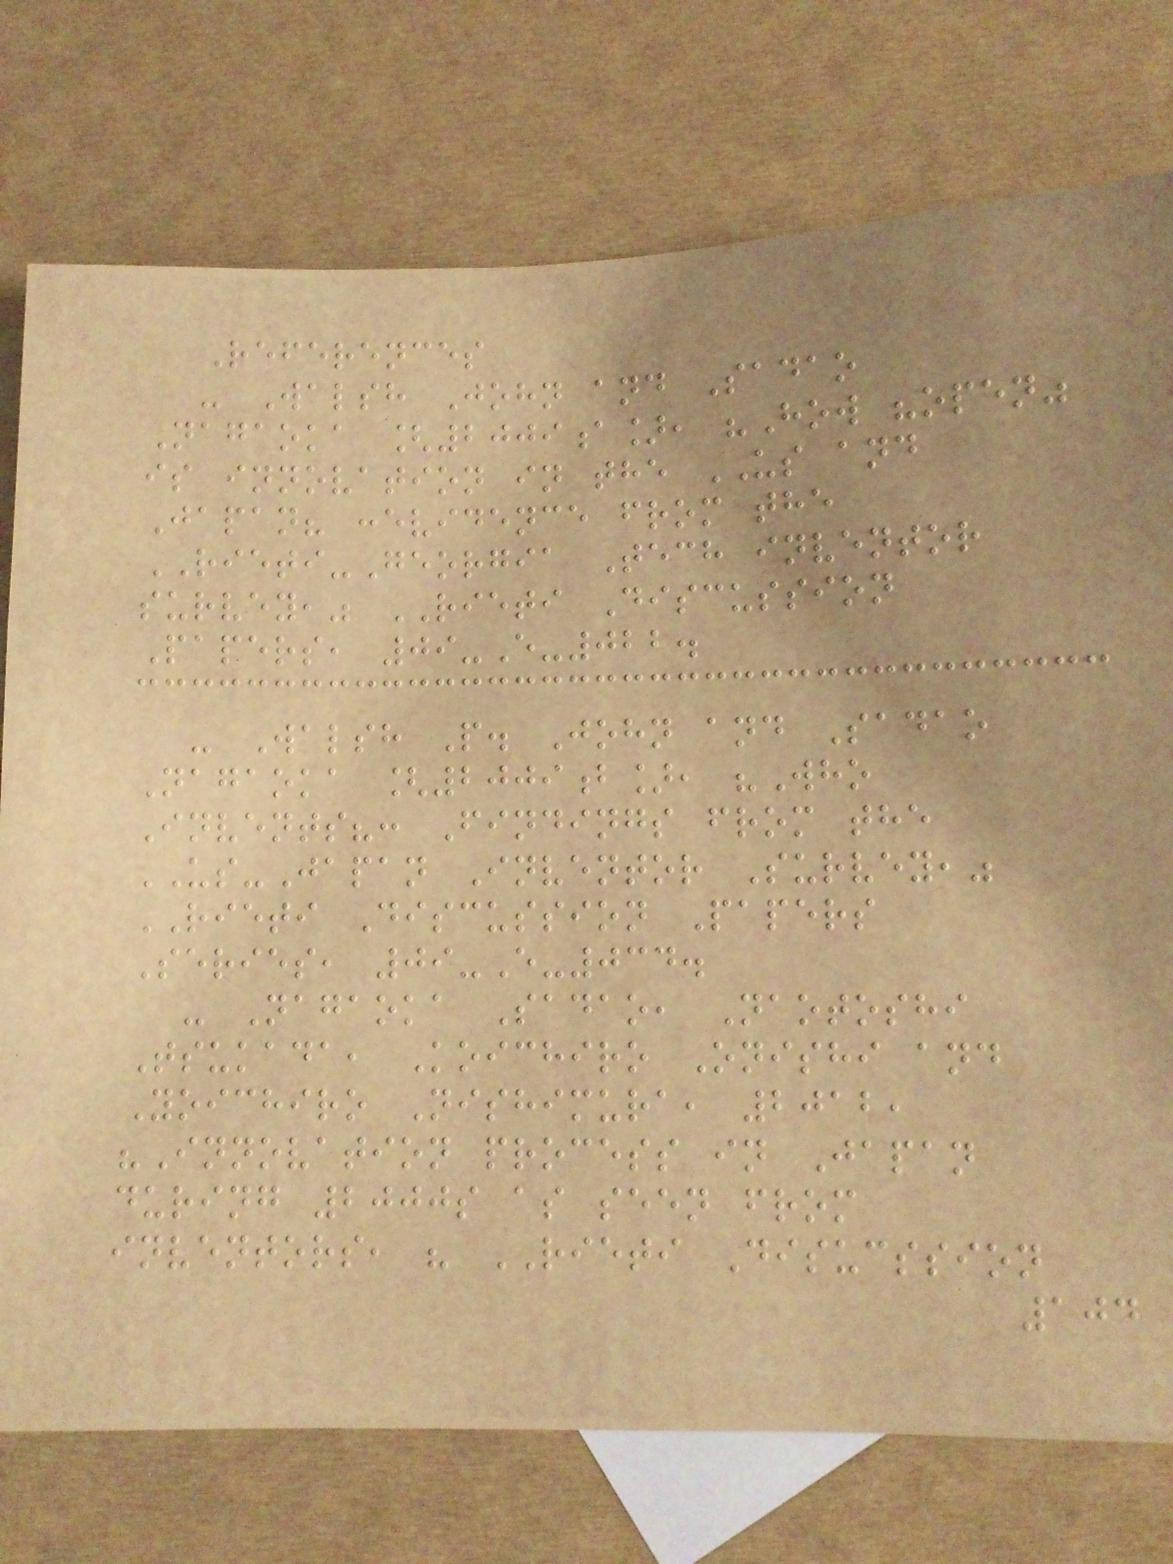References
- Walsh John and Sadao
Nagaoka [2009a], "How "open"
is innovation in the US and
Japan? :evidence from the
RIETI-Georgia Tech inventor
survey," RIETI Discussion
Papers, 09-E-022.
- Walsh P. John and Sadao
Nagaoka [2009b], "Who
Invents?: Findings from the
US-Japan Inventor Survey,"
RIETI Discussion Papers
Series, 09-E-034.
- Nagaoka Sadao, Naotoshi
Tsukada, Koichiro Onishi and
Yoichiro Nishimura, 2012,
"Innovation process in Japan
during 2000s as seen from
inventors, " RIETI Disucssion
104
